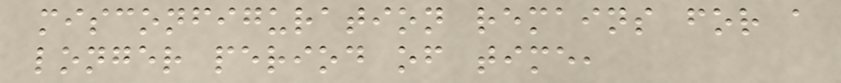misconfiguration remains for a
longer period of time,
